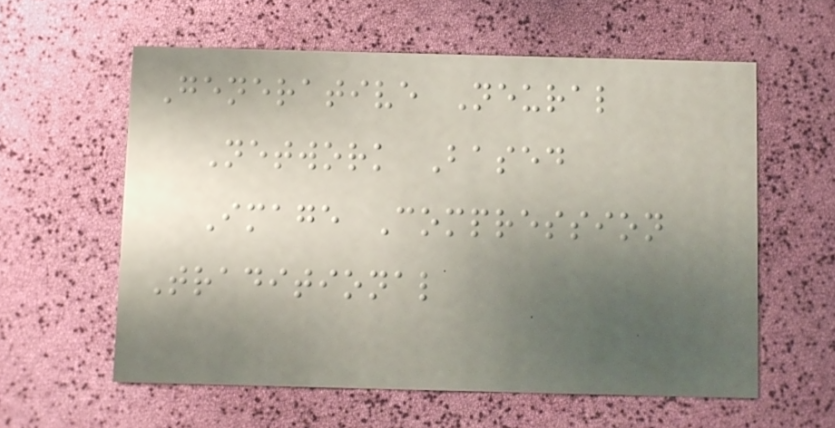Generative Neural
Network Based
Image Compression
Traditional
